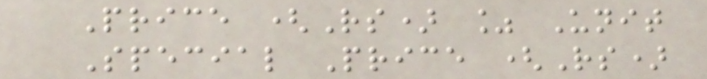Price (Rs) % Unit
Special Price (Rs)
